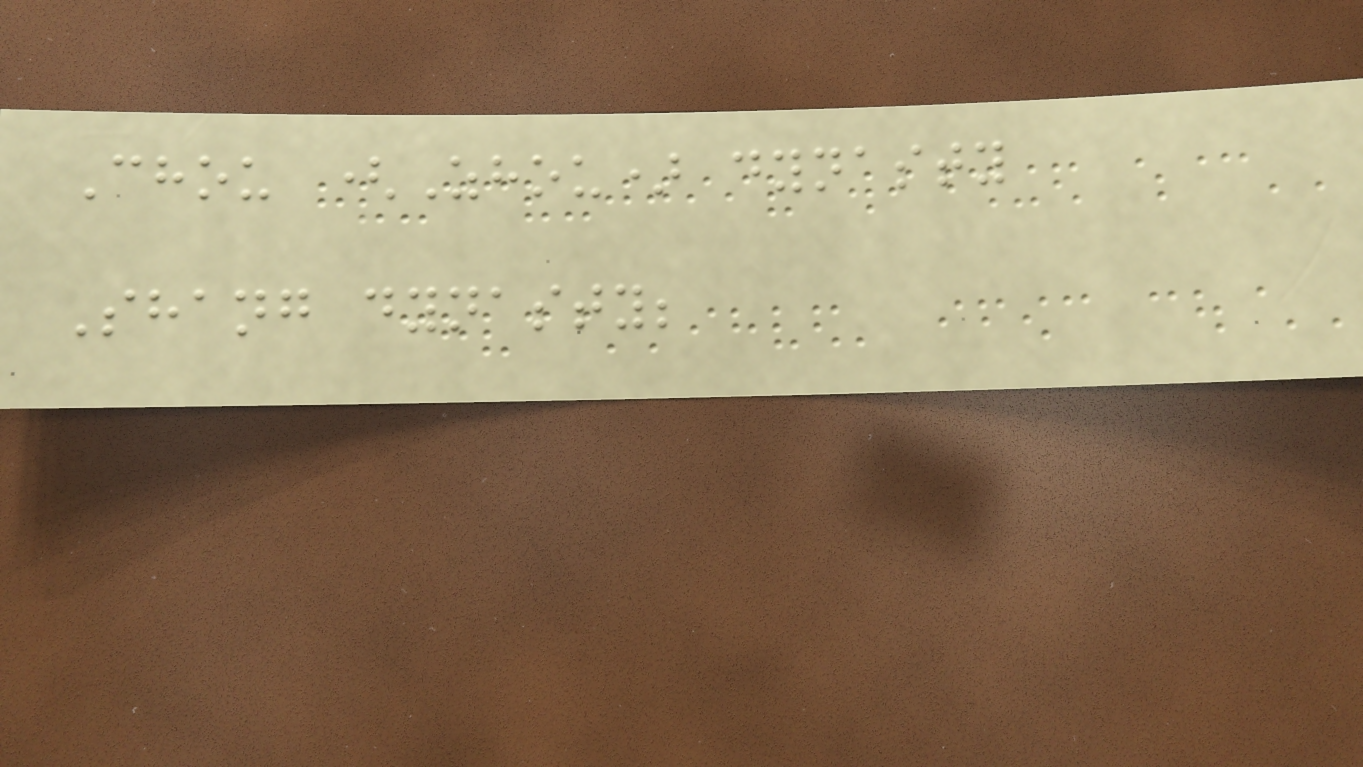Chou (Zhou) dynasty
Shang dynasty;
